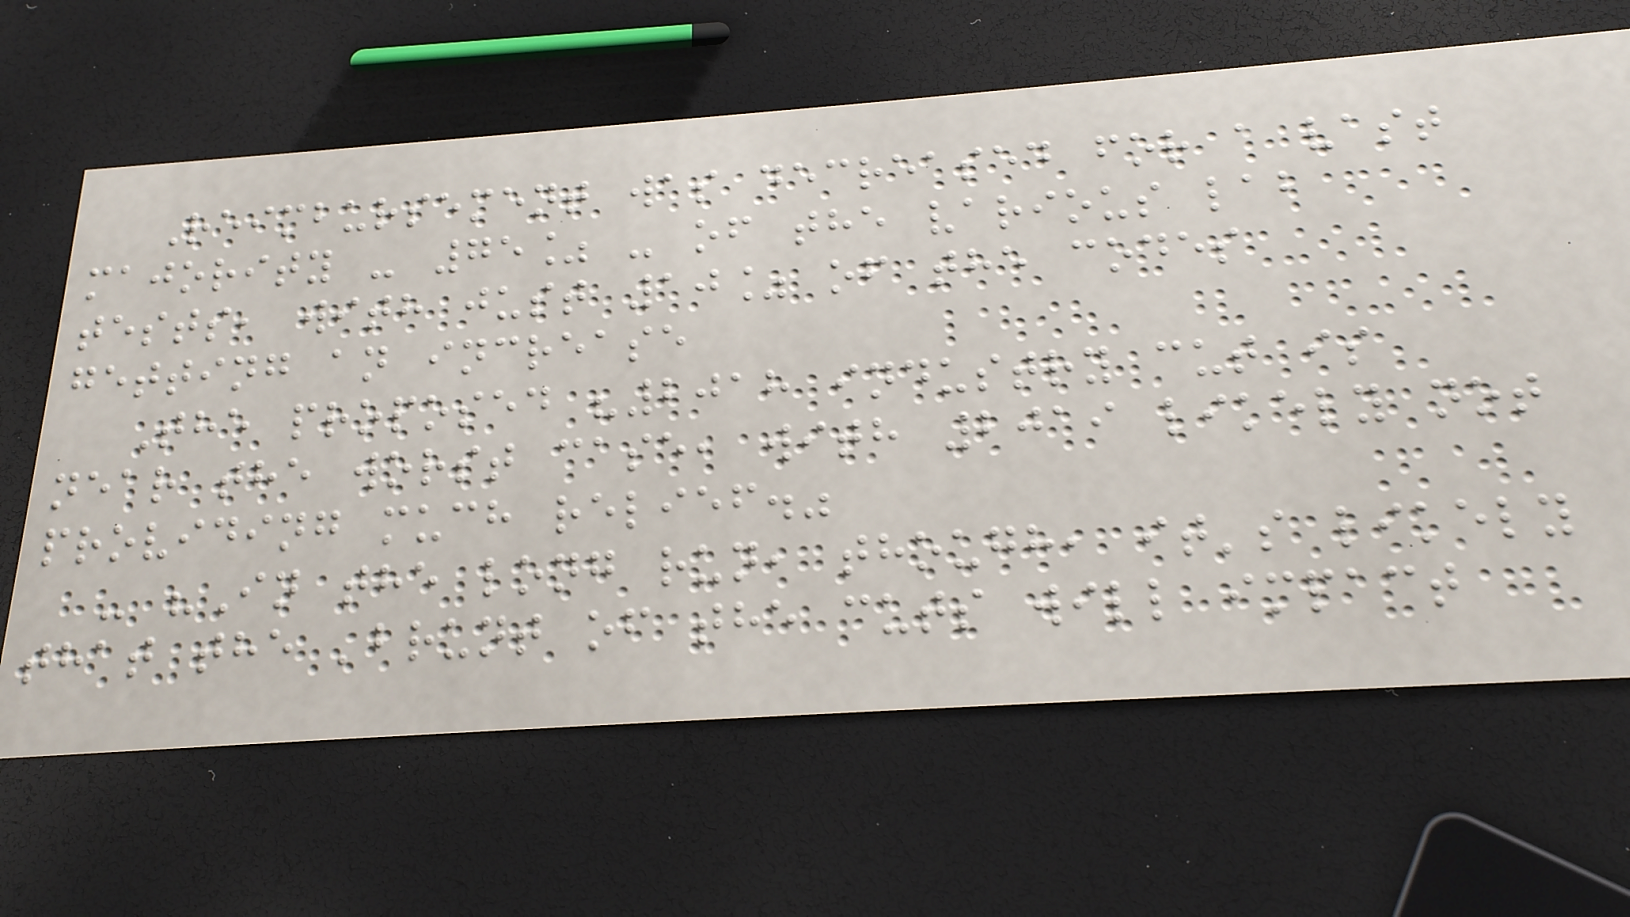Reimbursement was decreased for a vast
majority - 75% - of the various lab
tests, with just 10% of the codes
getting an increase
The proposed "2018 industry cut is
near the worst case, with 2019 likely not
providing much relief."
- "In the long run, though, it's likely
that the 'brunt of the cuts will impact
